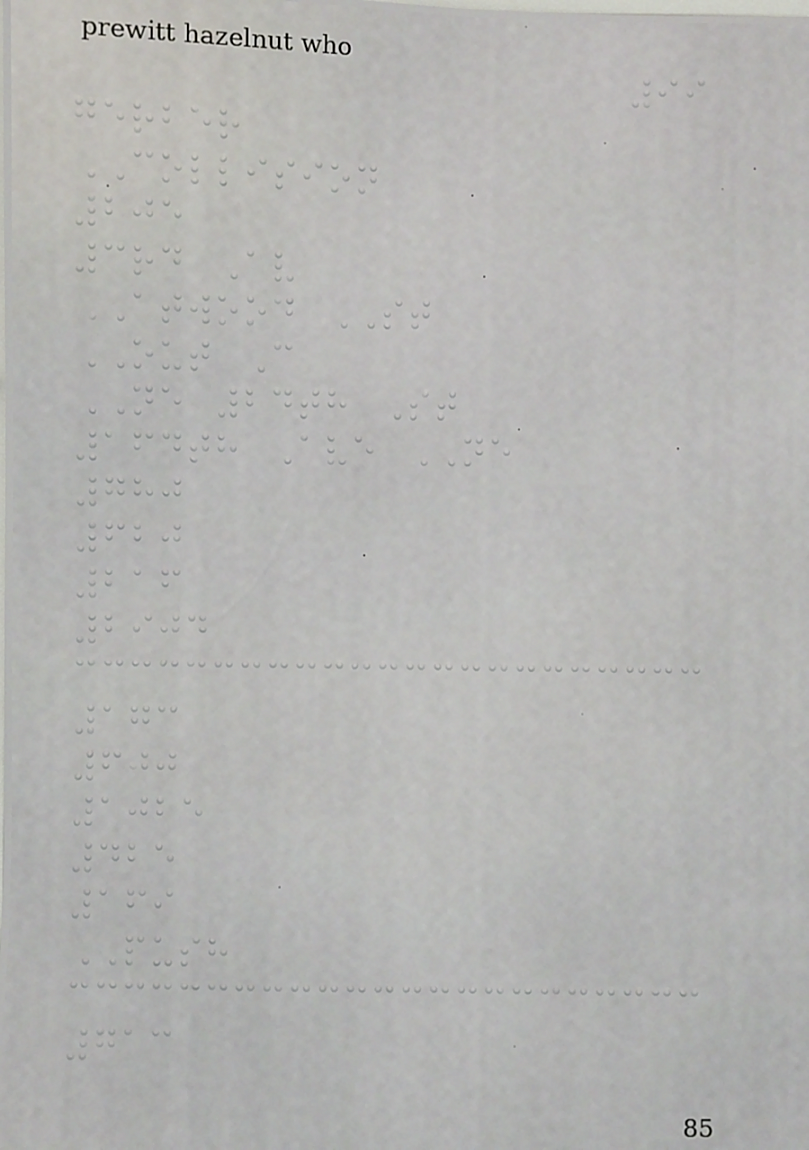99
gerber
COLLISION
205
3rd Av
ATWOOD ST
OUT C
NE 24th St
164th Ave NE
780
620
216
2904
173
600
1025
425
169
PUSH
713
